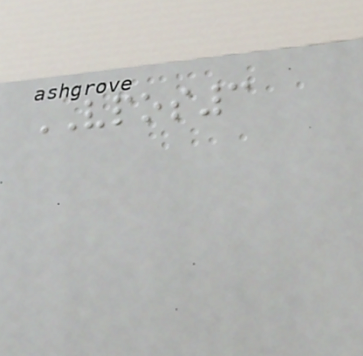VPOS3
